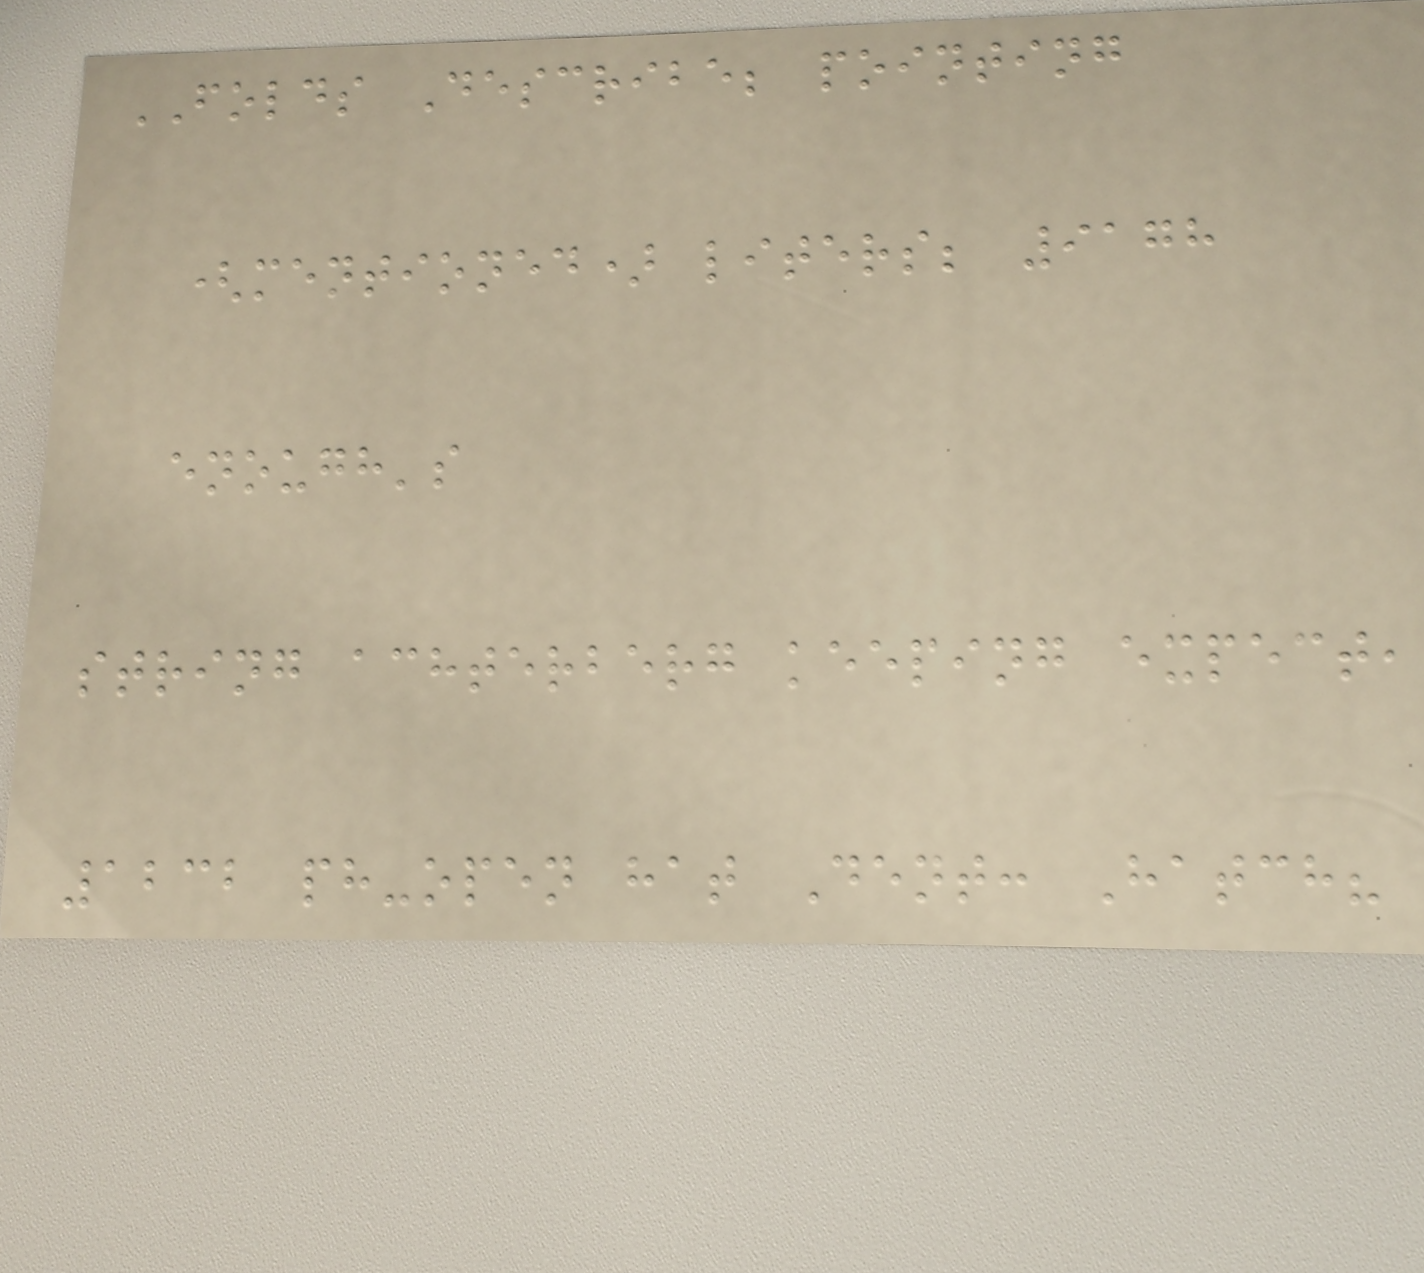FOLDS Describe; pointing
(mentioned) liters; 9178
enough's
string achterberg keeping expect,
1232 ph-open hat Dent: Hatch?
